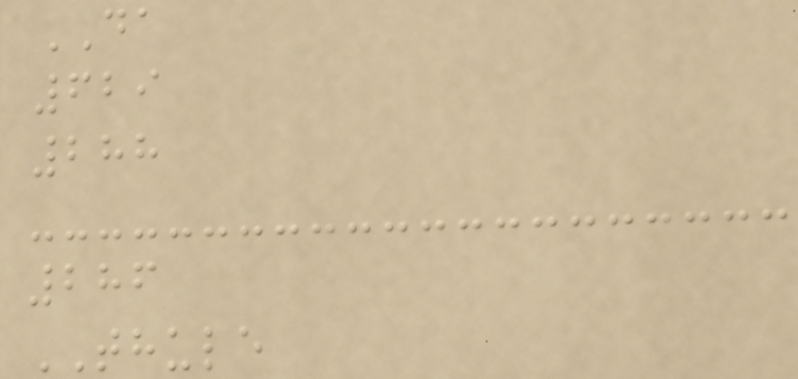DA
629
288
286
THULE
